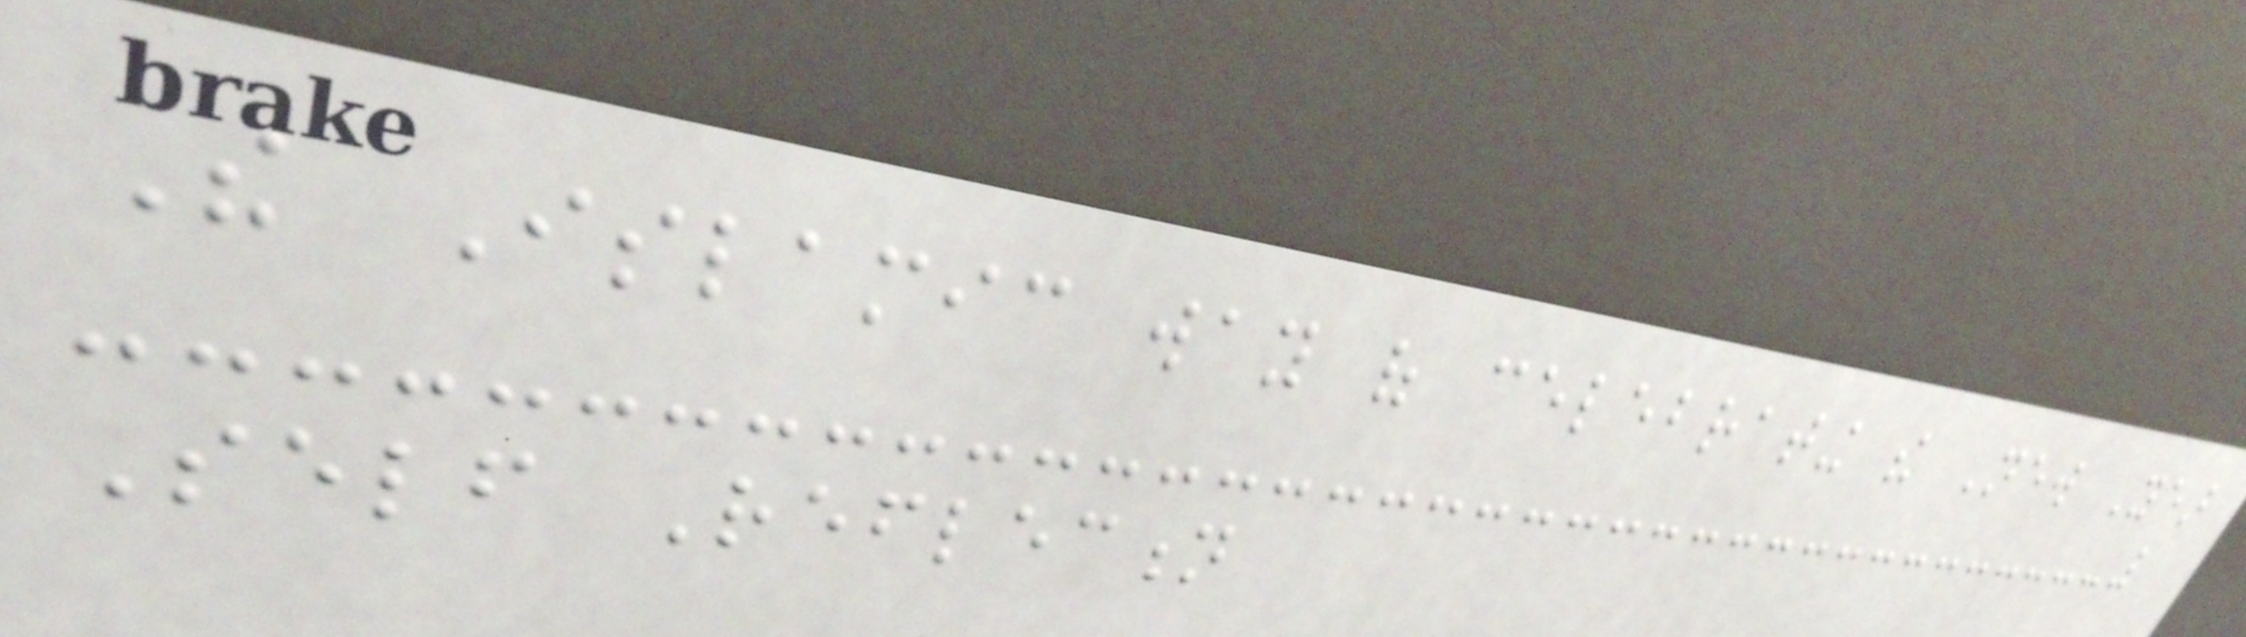The Islamic way of celebrating the New Year
Self Reflection
